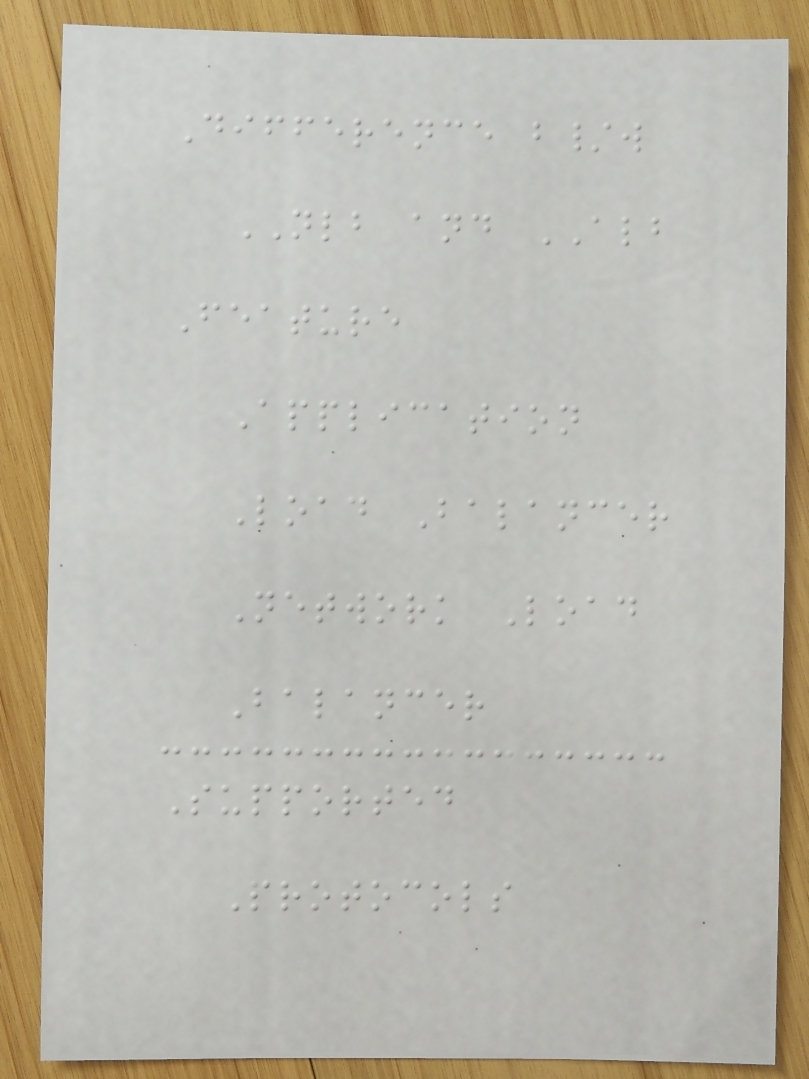Difference b/w
NLB and ALB
Feature
Application
Load Balancer
Network Load
Balancer
Supported
Protocols
